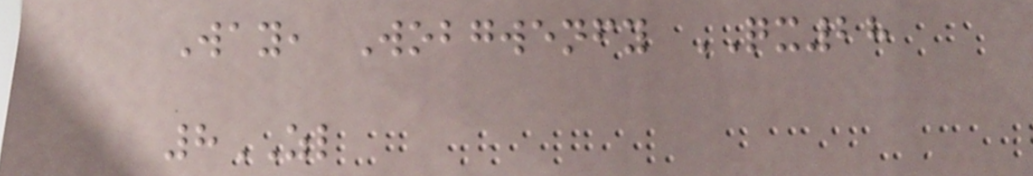Way, Wobgwenfy QX28
8ZL
